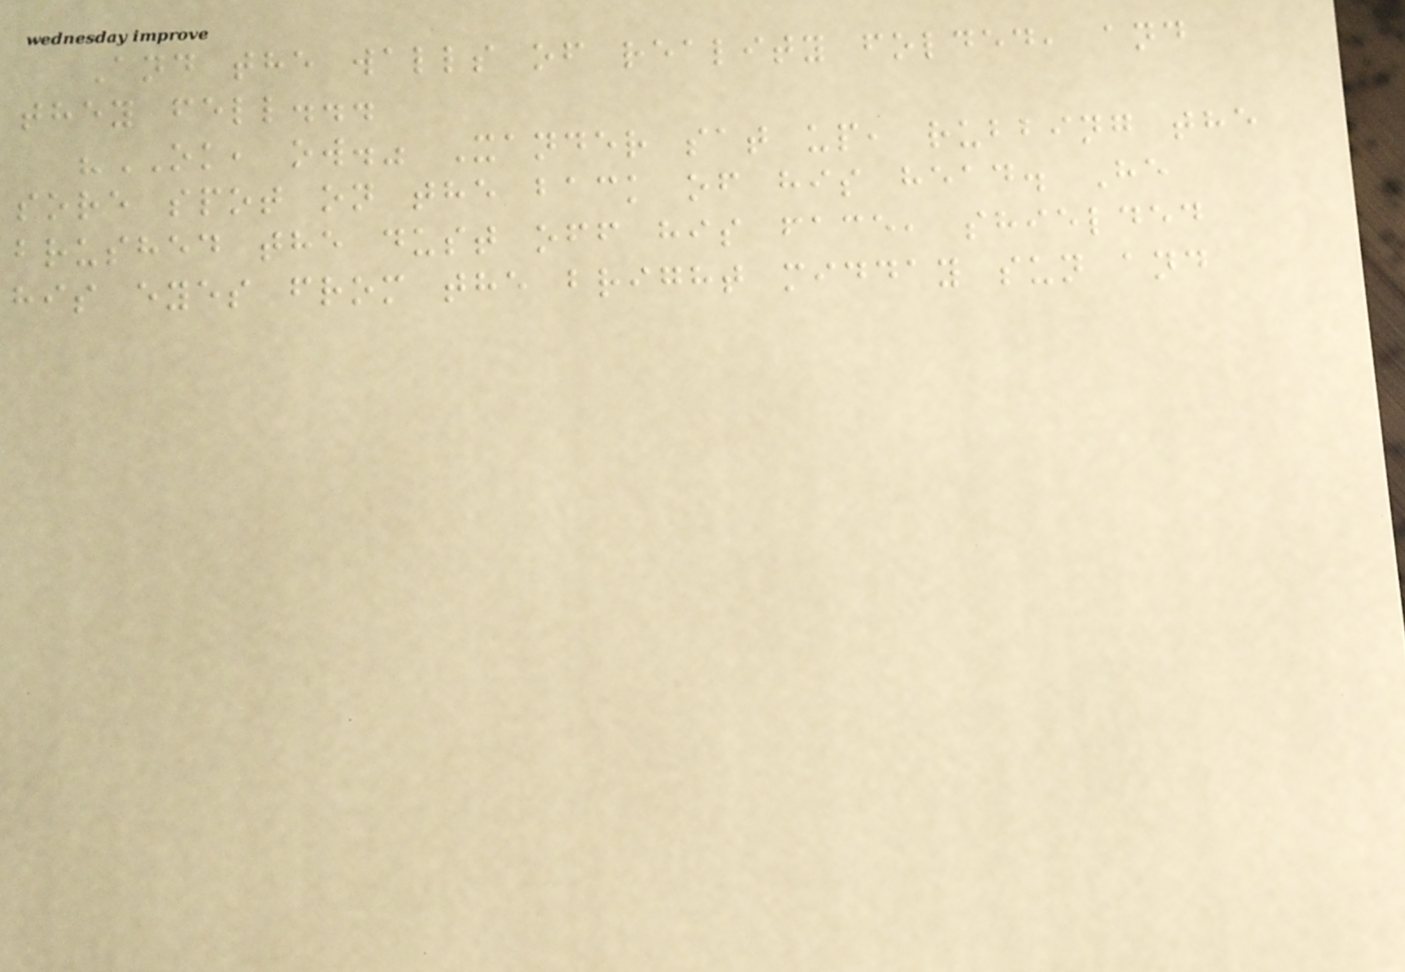And the walls of reality folded, and
they fell...
"OK, ow." Xander sat up, rubbing the
sore spot on the back of his head. He
brushed the dust off his face, shielded
his eyes from the bright midday sun and
